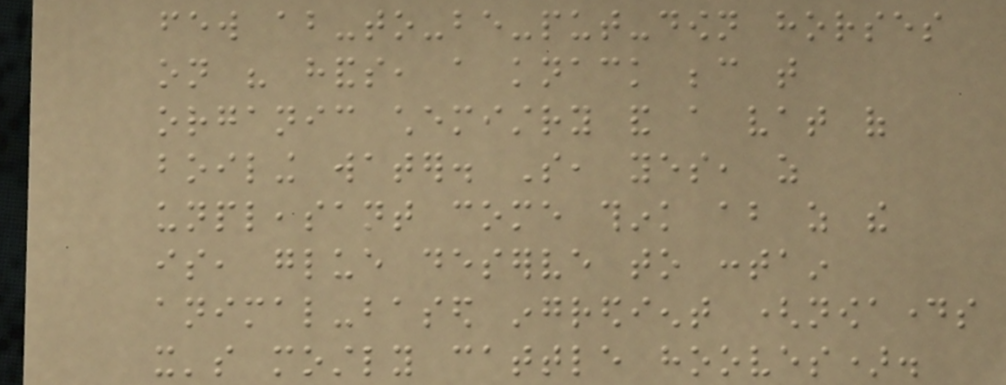few about-to-be-put-down horses
on his hands, a knack because that
organic chemistry and a vat of
boiling water. So, yes, as
unpleasant come think about as the
is, glue deserve to contain
animal-based ingredient (nowadays
it's mostly cattle hooves).
